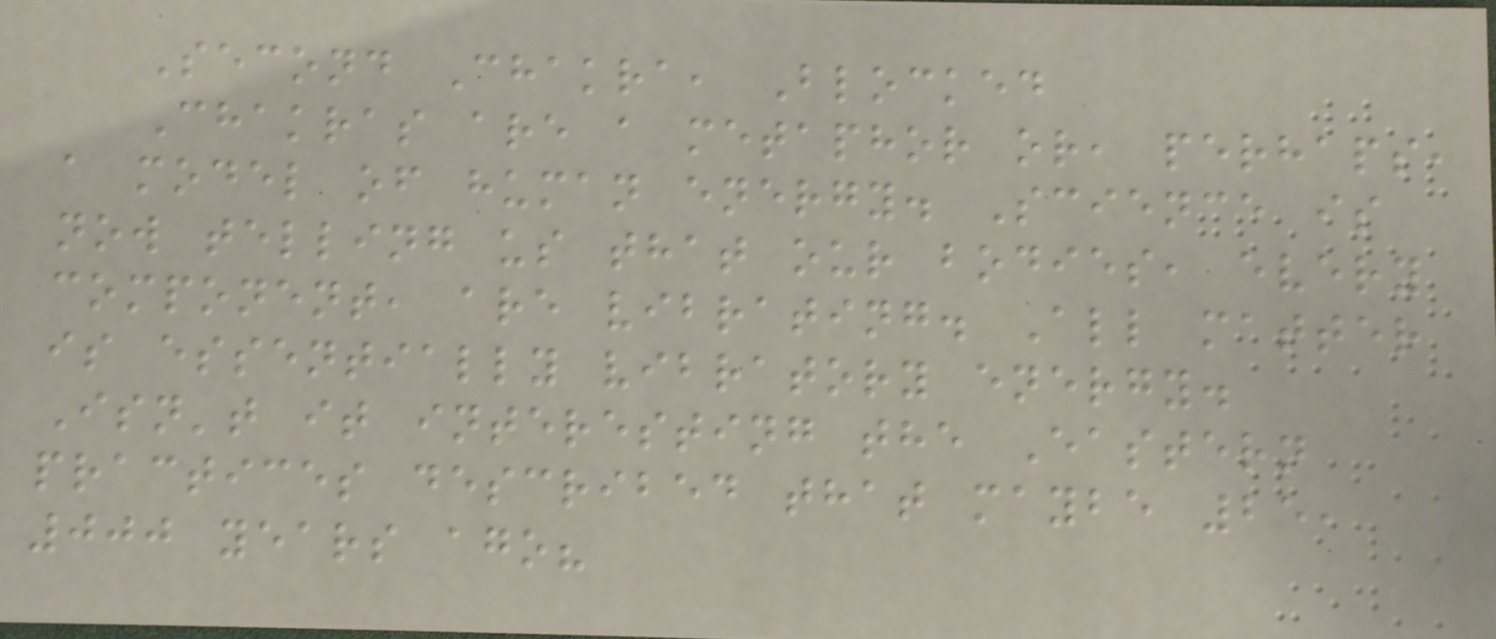Second Chakra, Blocked
Chakras are a metaphor or, perhaps,
a model of human energy. Science is
now telling us that our bodies, every
component, are vibrating. All matter
is essentially vibratory energy.
Isn't it interesting the Eastern
practices described that maybe 25,
000 years ago?
